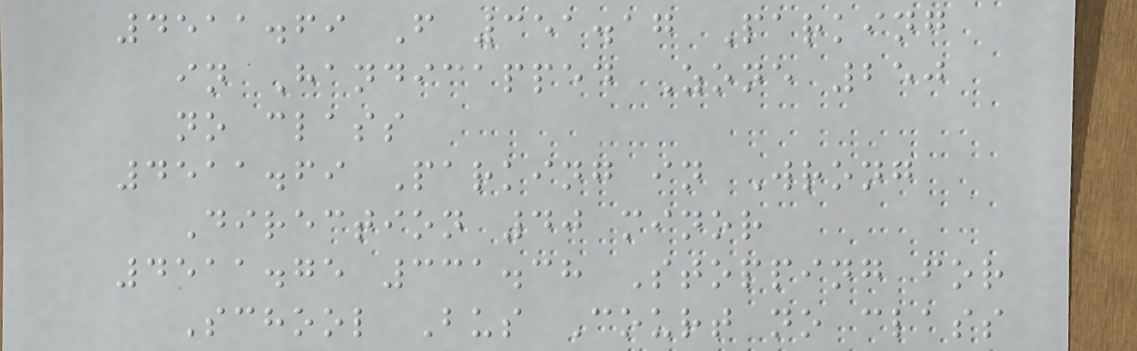4511.69 F 351.17 Parking
in Handicapped Zone 250
no class
4511.69 Parking in Wrong
Direction 40 minor
4511.75 331.38 Stopping for
School Bus Court no class
